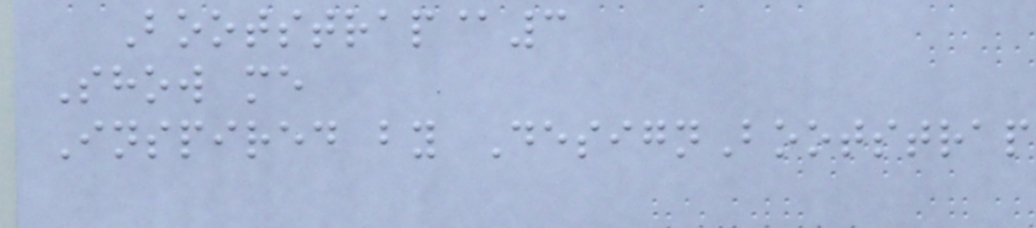Bootstrap@3
Show me
Inspired by DesignBootstrap
